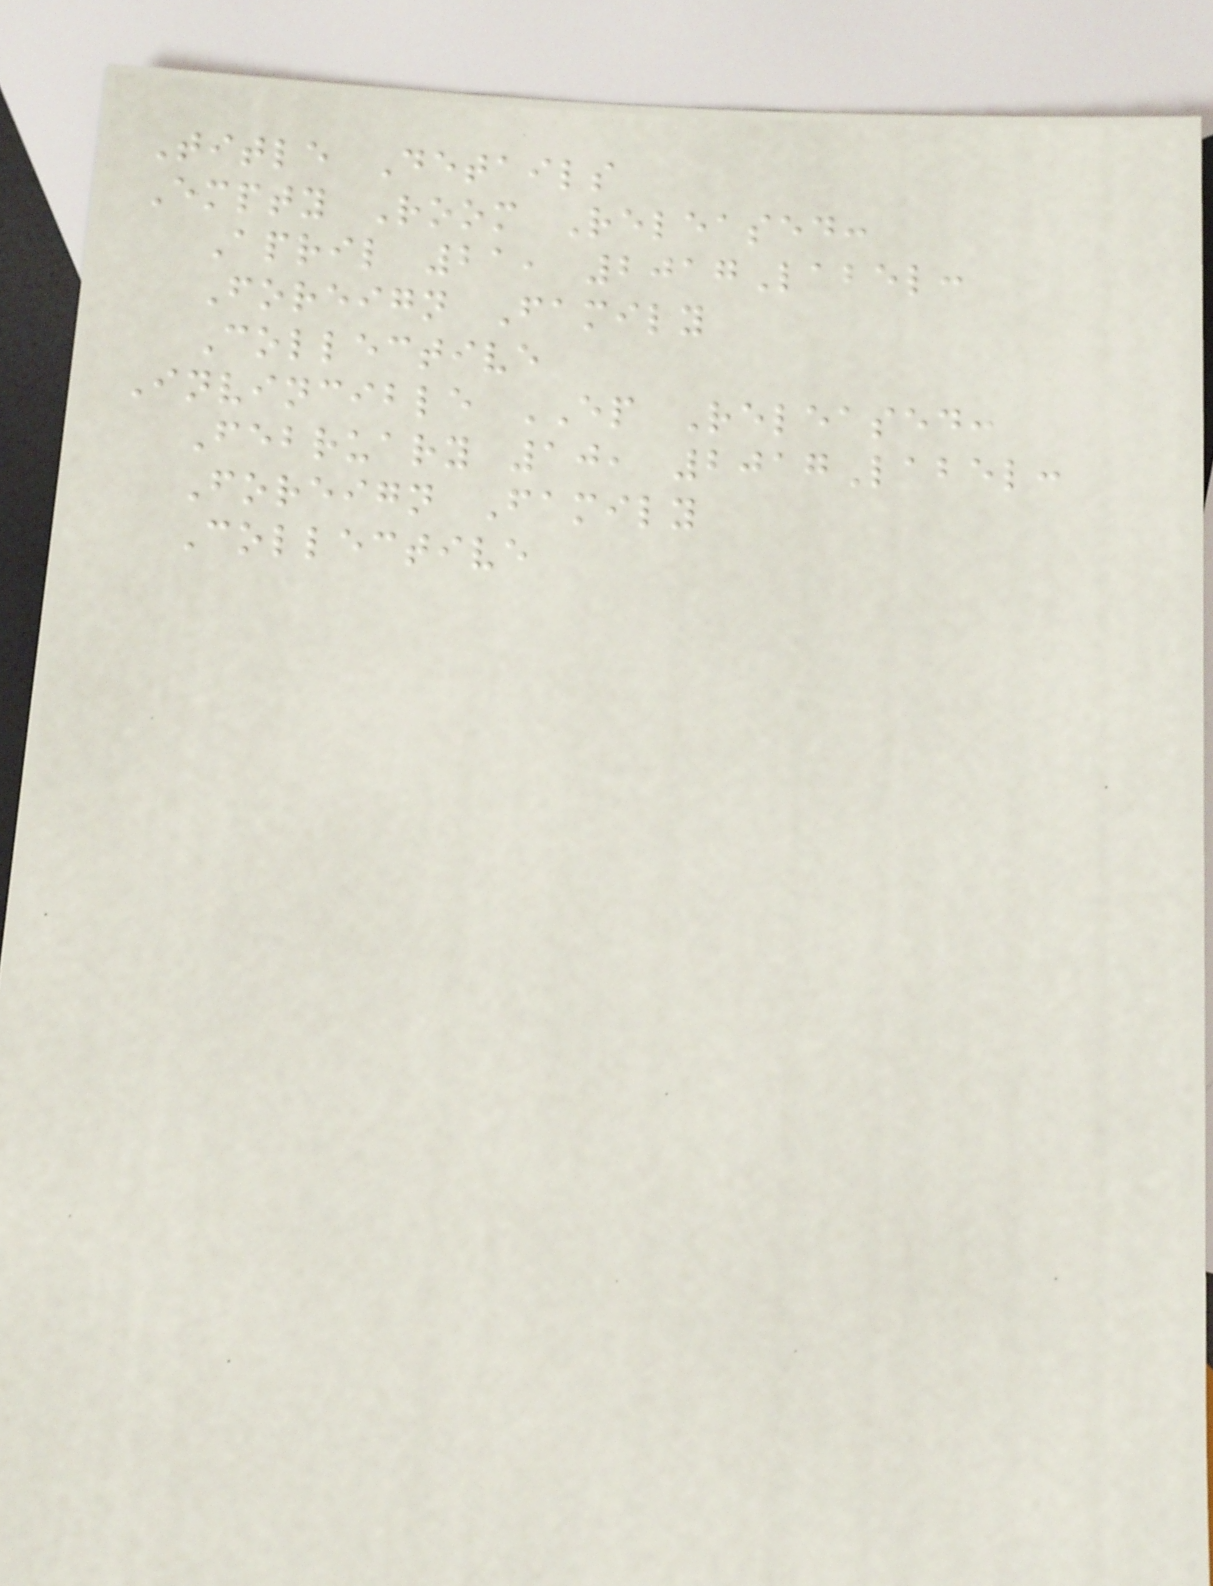Title Details
Empty Room Released:
April 21, 2017Label:
Foreign Family
Collective
Invincible EP Released:
February 10, 2017Label:
Foreign Family
Collective
